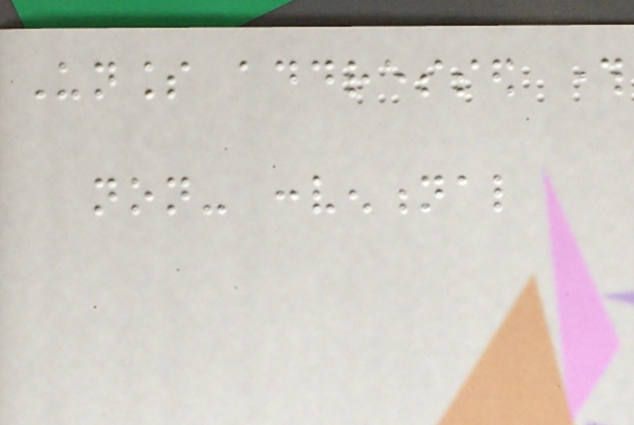Unless addressed through
non- conventional
